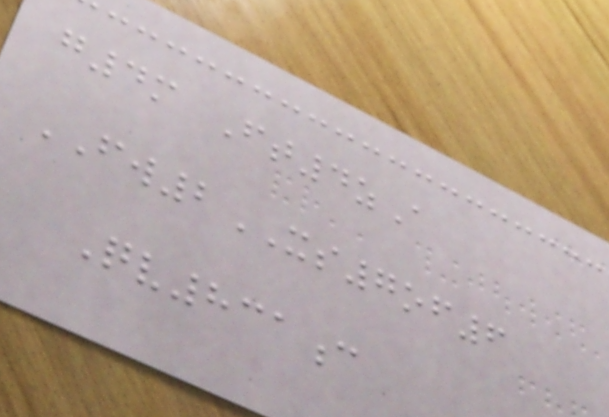g4m Ft4zA
FW2XS7of6
Qv831c
